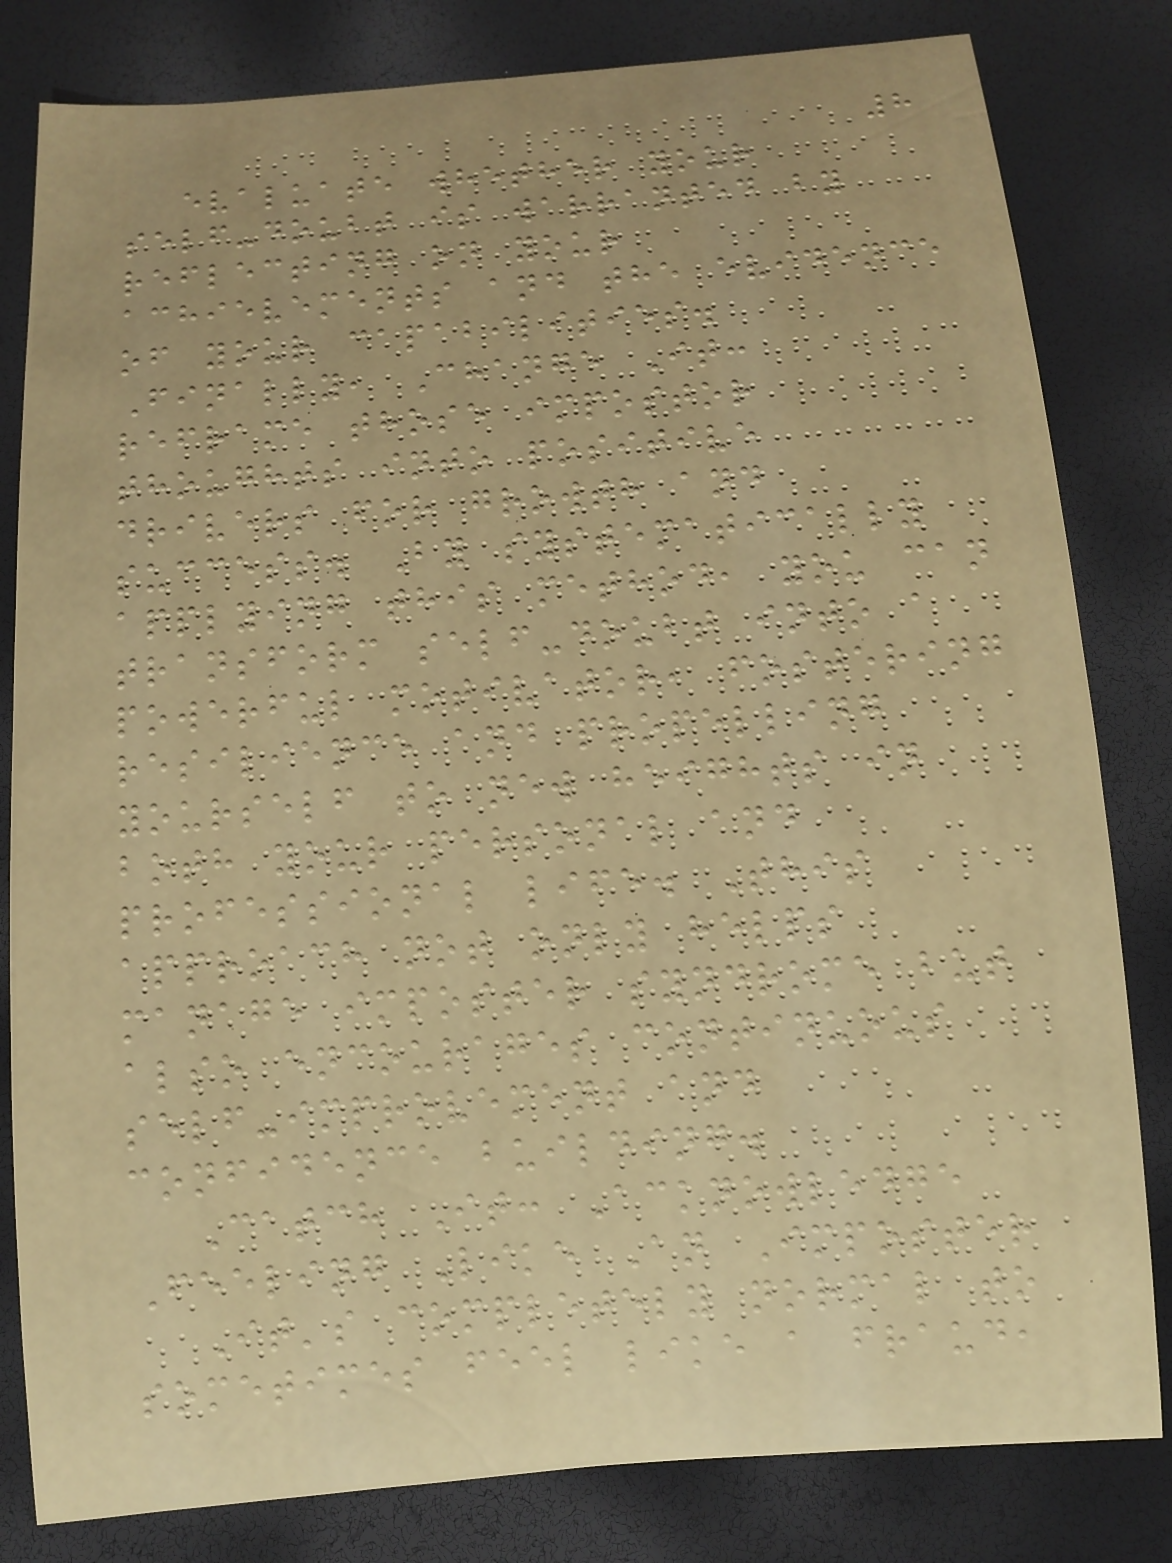8
evaluate whether your
self-doubt is warranted by
reflecting on your
achievements and the evidence
of your capabilities.
Finally, Change It:
reframe those impostor
thoughts into positive
drivers for growth and
success. By systematically
applying this method, you can
transform self-doubt into a
powerful motivator, fostering
resilience and propelling
yourself to new heights in
both your personal and
professional life. This
approach not only helps
manage imposter syndrome but
also encourages continuous
self-improvement and
confidence building.
Catch It: Acknowledge
Feeling Like An Imposter
It's completely normal to
sometimes feel like a fraud,
